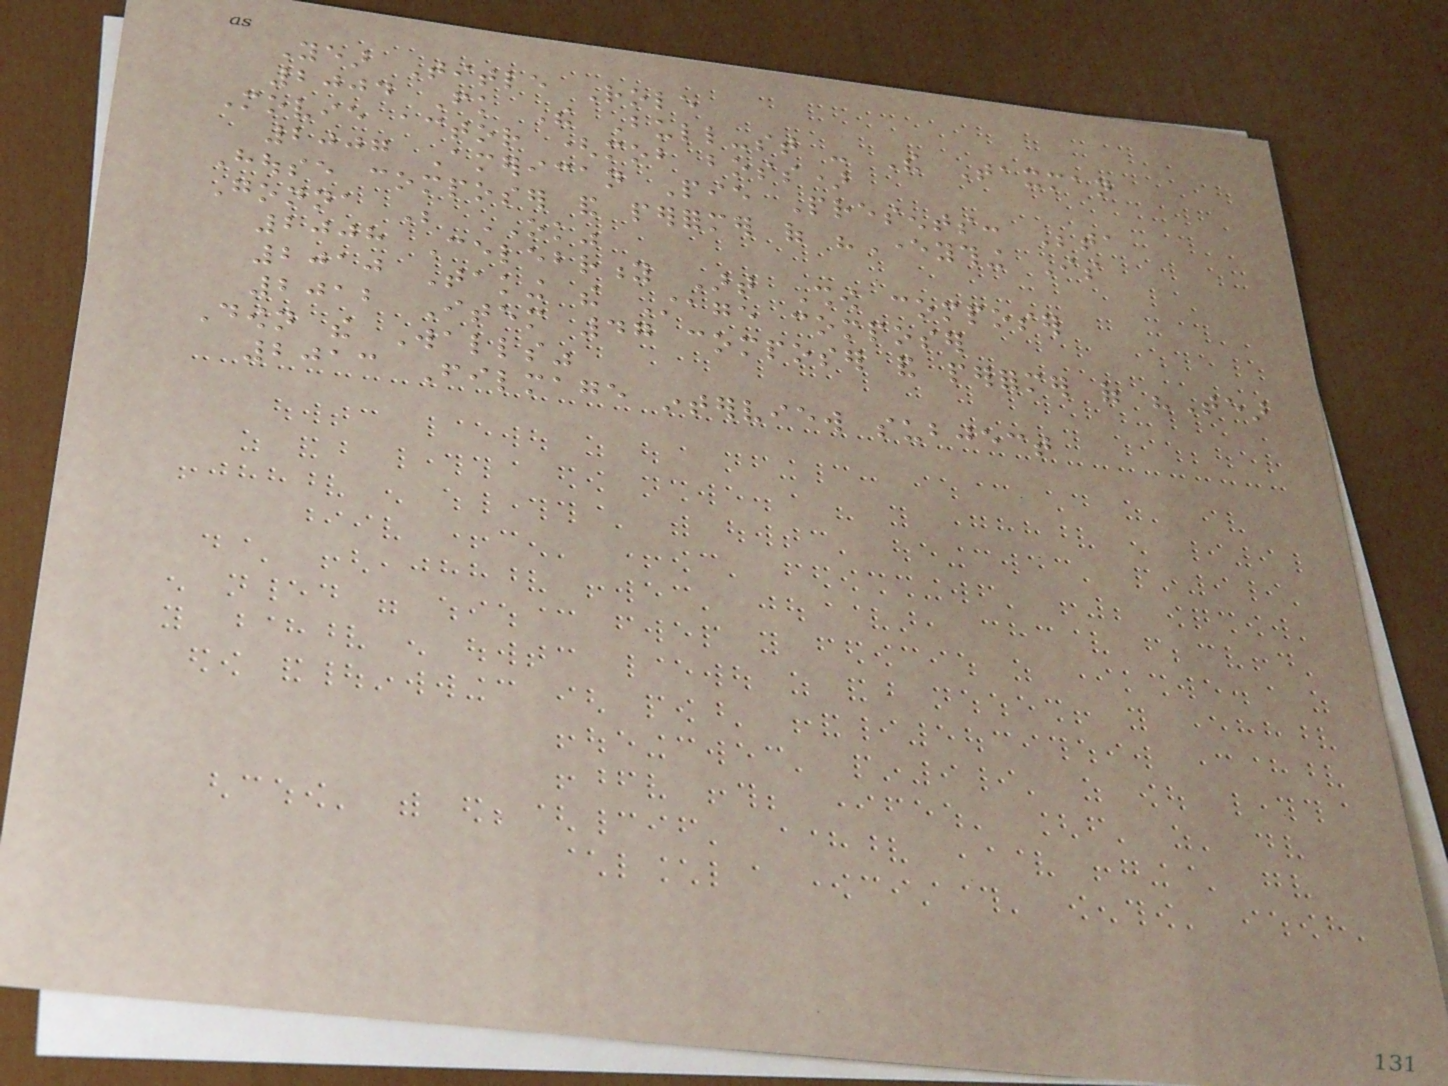Year Title Role
2004 Fk The Bull-st - The Taxman
Movie actor (mob boss)
2007 American Pie Presents: Beta
House composer and performer of "Everything Is
Gonna Be OK"
2008 Celebrity Art Show composer
2010 Taking the Stage composer
2012 Item 47 composer and performer of "Tear
Down the Walls"
2013 Filmage interview subject
